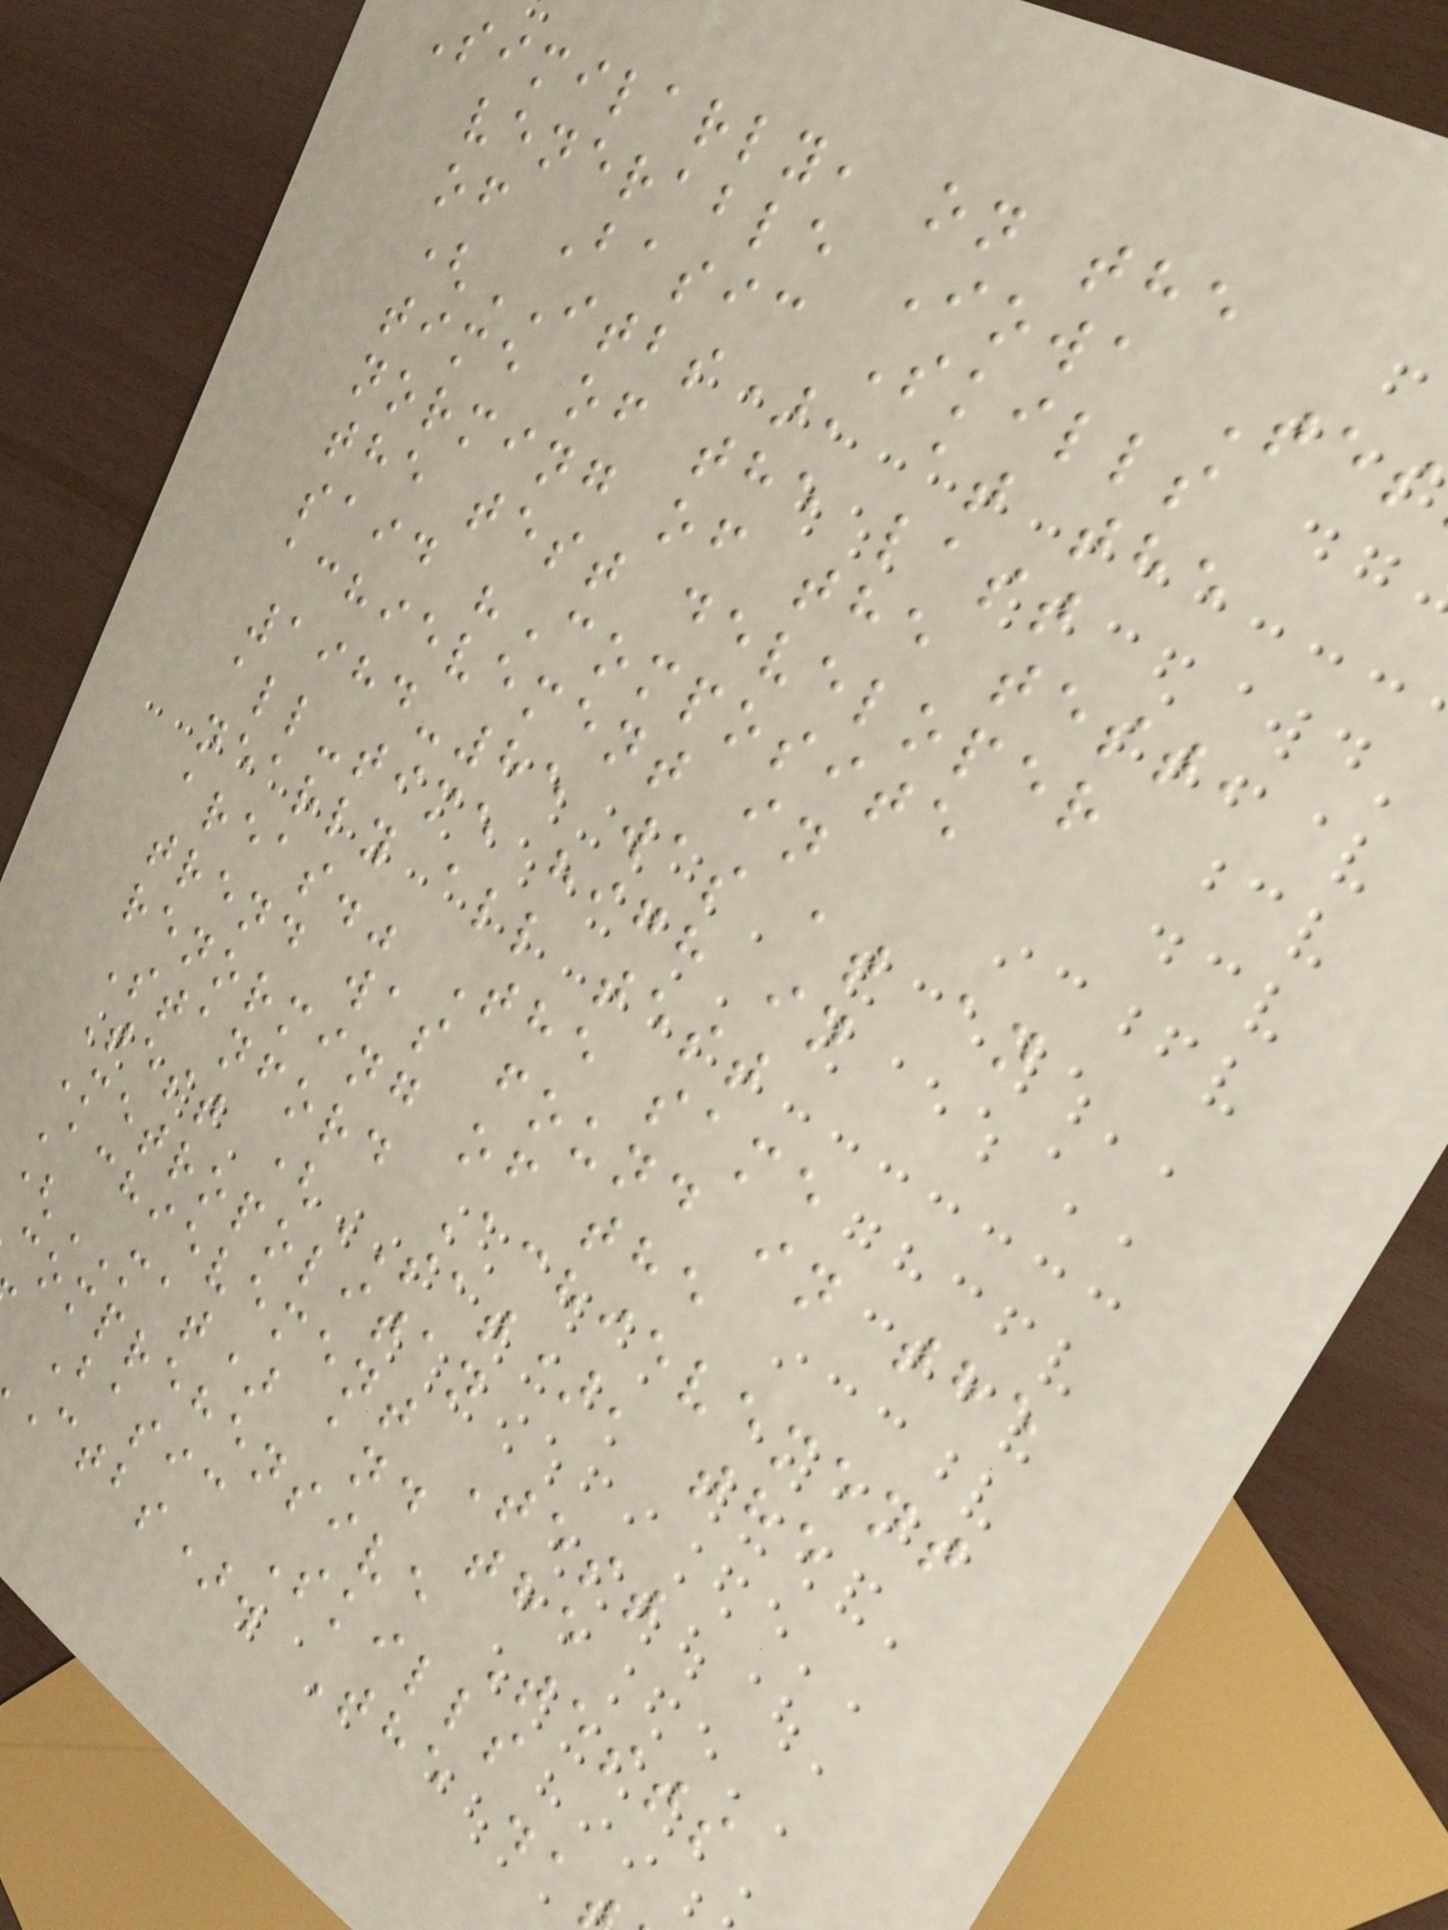Similarly, on the
venerable Iowa Tes
of Basic Skills
(ITBS), at the
time of the last
norming of the test,
the test developer
said "Composite
achievement in
1984-85 was at an
all-time high in
nearly all test
areas." The same
trend was found in the
renorming of the
Stanford Achievement
Test (SAT), the
Metropolitan
Achievement Test
(MAT) and the
comprehensive Tests
Basic Skills
ctbs). The da
